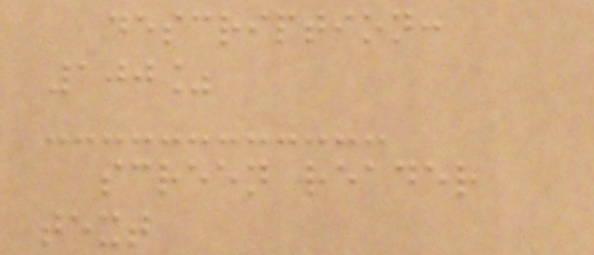description:
100%
screen reader
text
